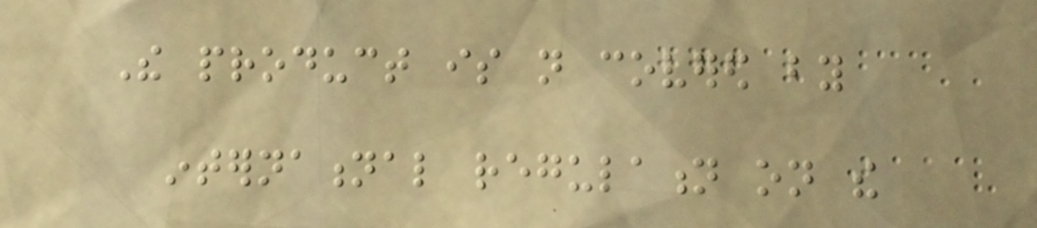The product is not covered by
international regulation on the
